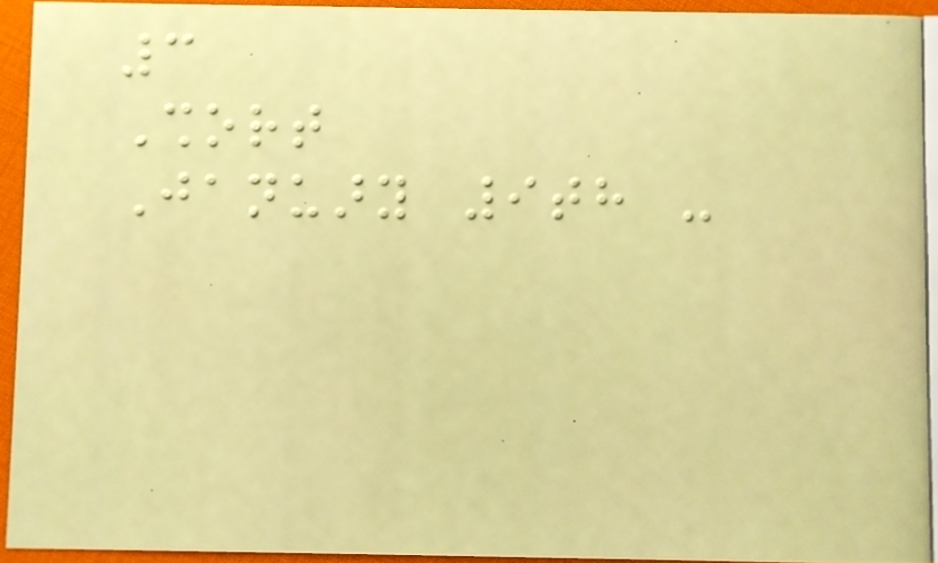3
Short
January 9th -
